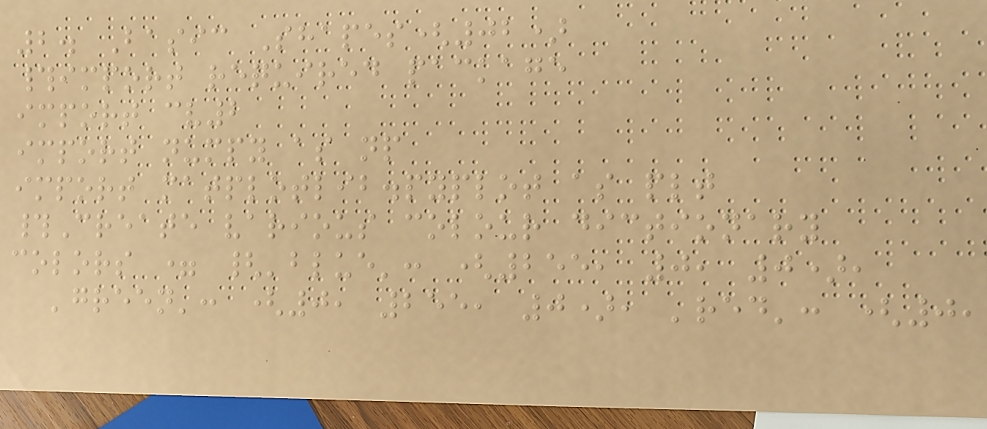2. Basic Shapes(02)
#import required package
import cv2
import numpy as np
import matplotlib.pyplot as plt
#Create various colour dictionary
colors = {'blue': (255, 0, 0),
'green': (0, 255, 0), 'red': (0,
